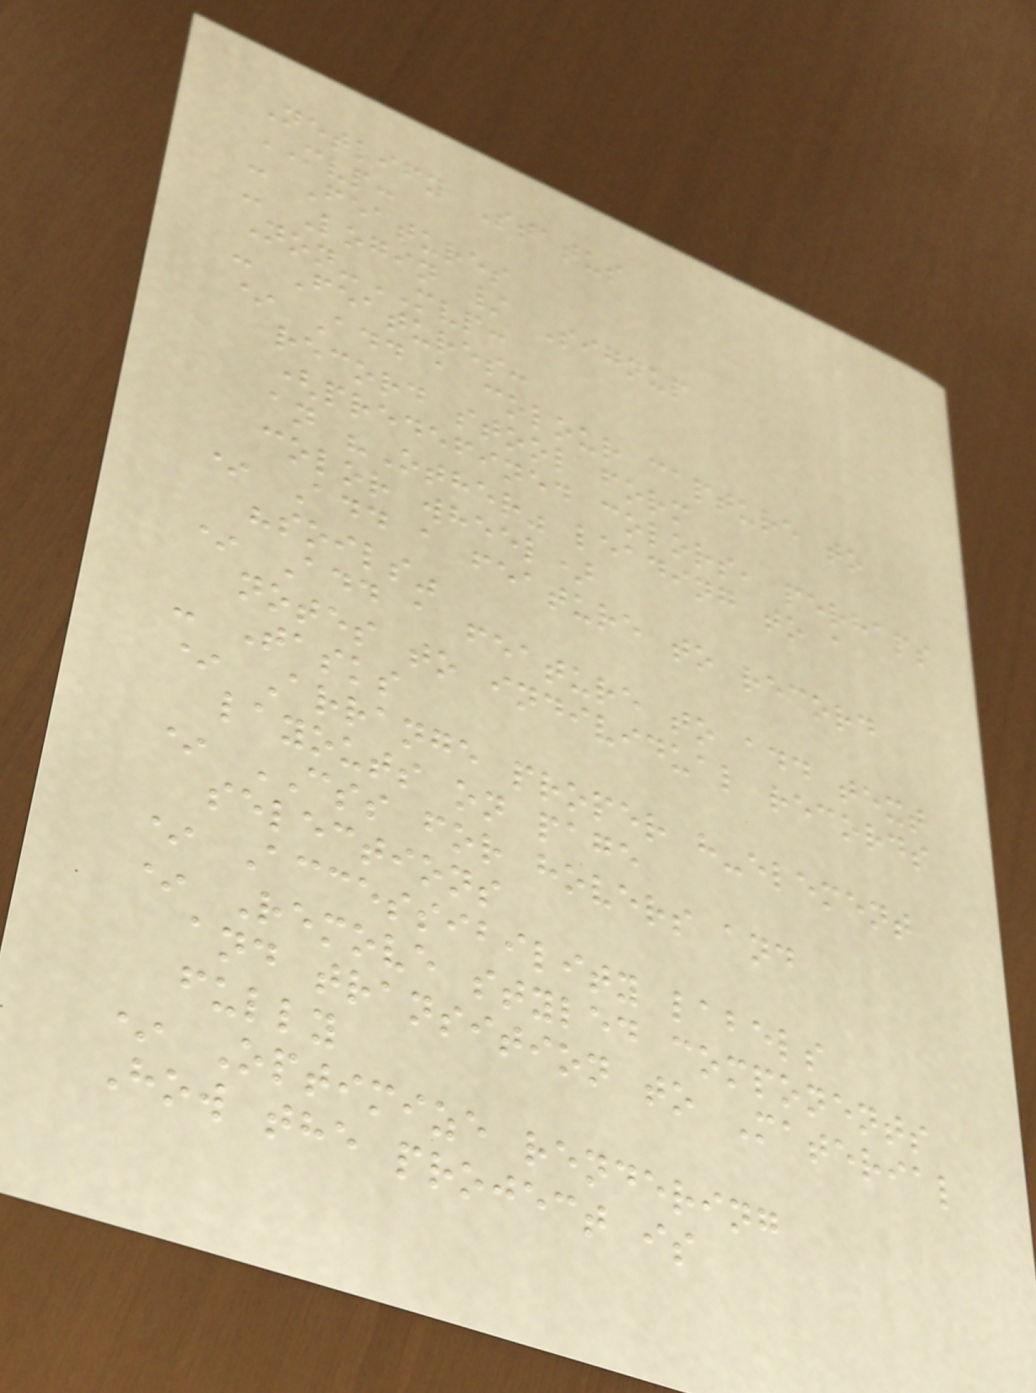Netlify Status
MVP:
- Features
- Login / Signup
Non-MVP:
- Features:
* Add a colour capture to
record stool form
(predefined colors, perhaps
an "Other" leading to a
color wheel)
* Add a feature to record
"soils"
* Add a feature to add text
notes to individual records
- Tasks
* Arrange proper h-element
layouts on page
* CSS for hovers and
selections
* Accessibility labels
* Remove styled components
and transition to Material
fully
* Optimize rendering
How the project is
